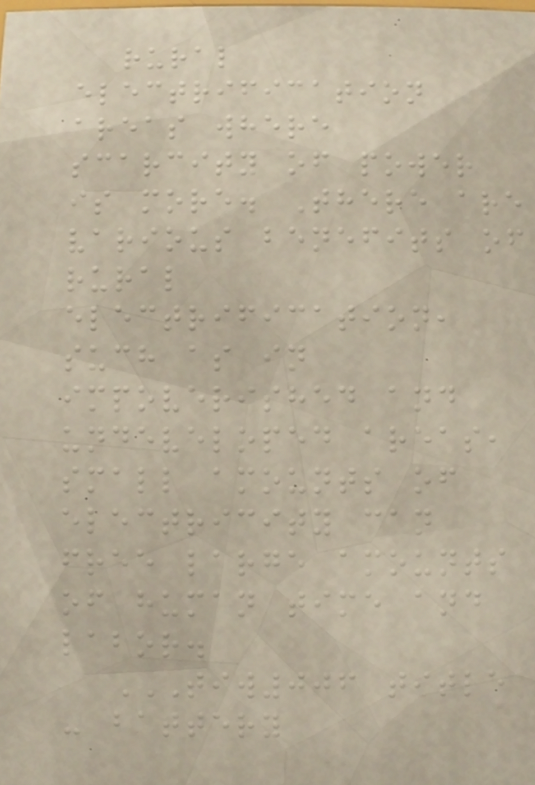rural
electrification
areas where
scarcity of power
is more. There are
various benefits of
rural
electrification,
such as in
impoverished and
undeveloped areas,
small amounts of
electricity can
free large amounts
of human time and
labor.
TIW006 TITLE
- BATTERY
